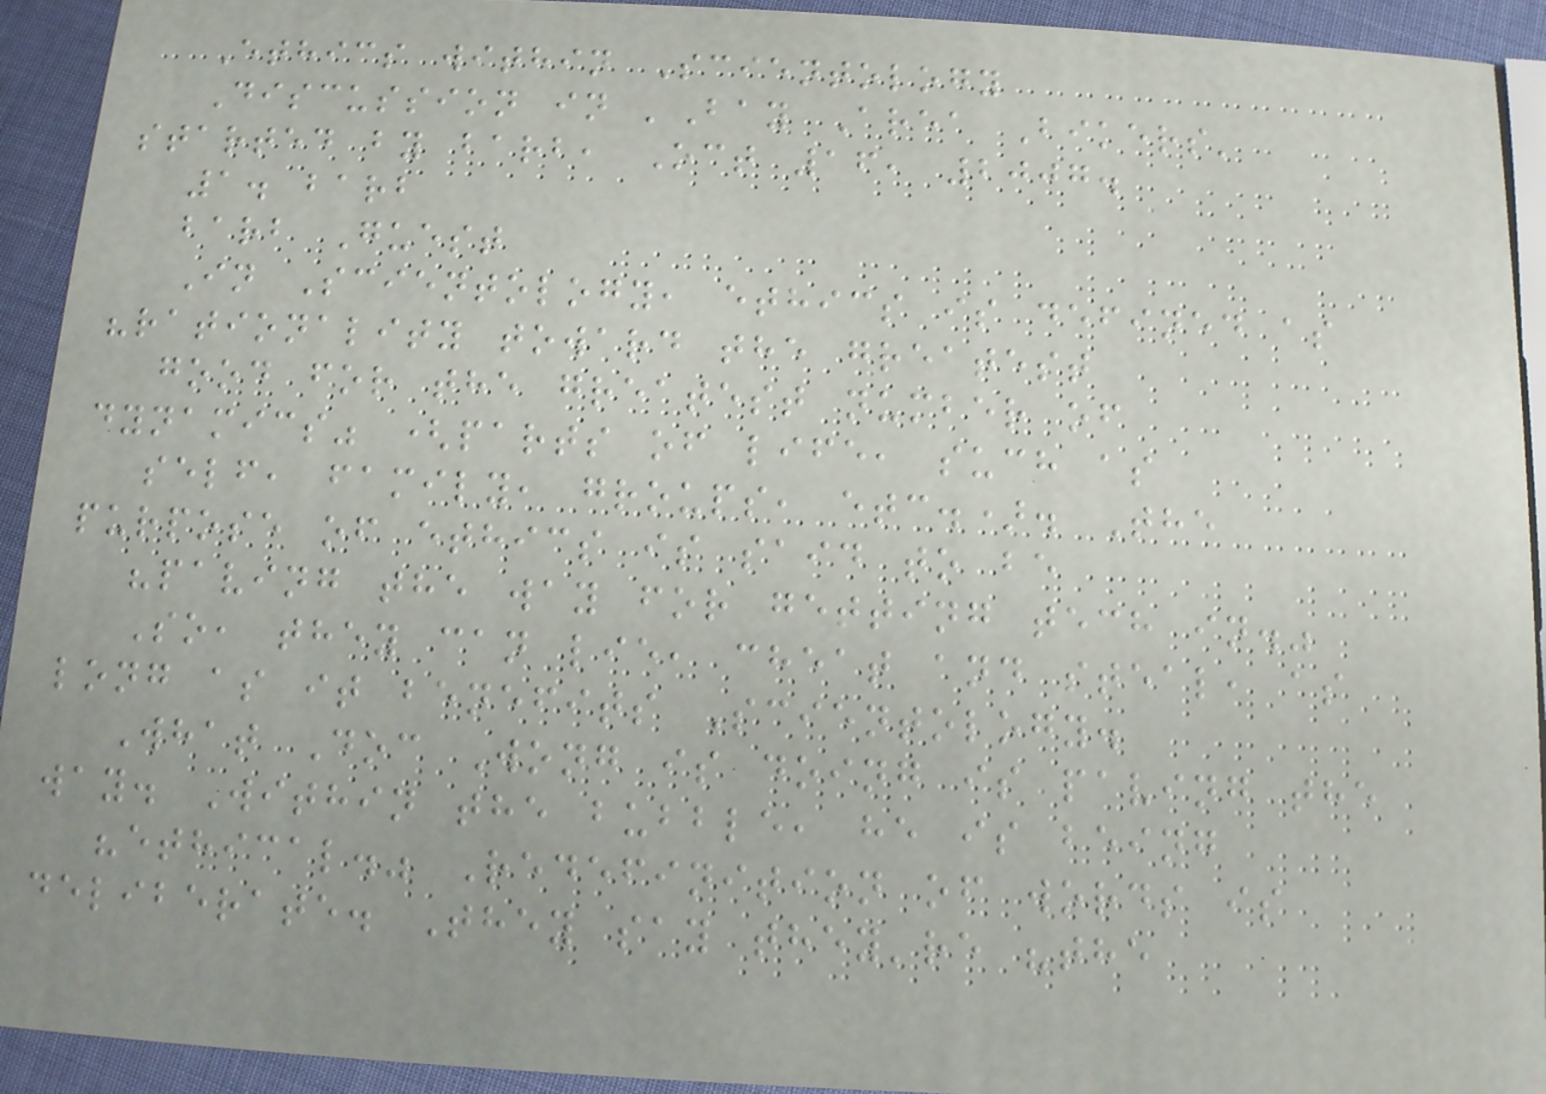Ethics within Scientology
Discussion in 'Bay Area Bikers'
started by barb, Oct 16, 2007.
1. barb
barb Guest
In Scientology, ethics is defined as
"rationality toward the greatest
good for the greatest number of
dynamics" (parts of life, such as
self, family, groups, etc.). The
purpose of ethics is said to be
"paving the way for getting tech in."
So, they can lie, cheat and steal, as
long as it benefits Scientology.
What Doc Wong is doing is paving the
way. Within the bubble, he is being
"ethical." Redefinition of words is
deliberate. They say they're "the
